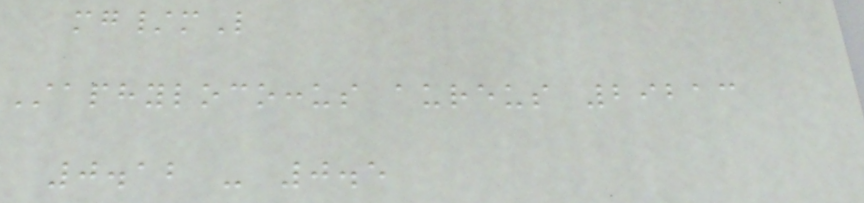mg/mL
Staphylococcus aureus 29213
0.12 - 0.5
